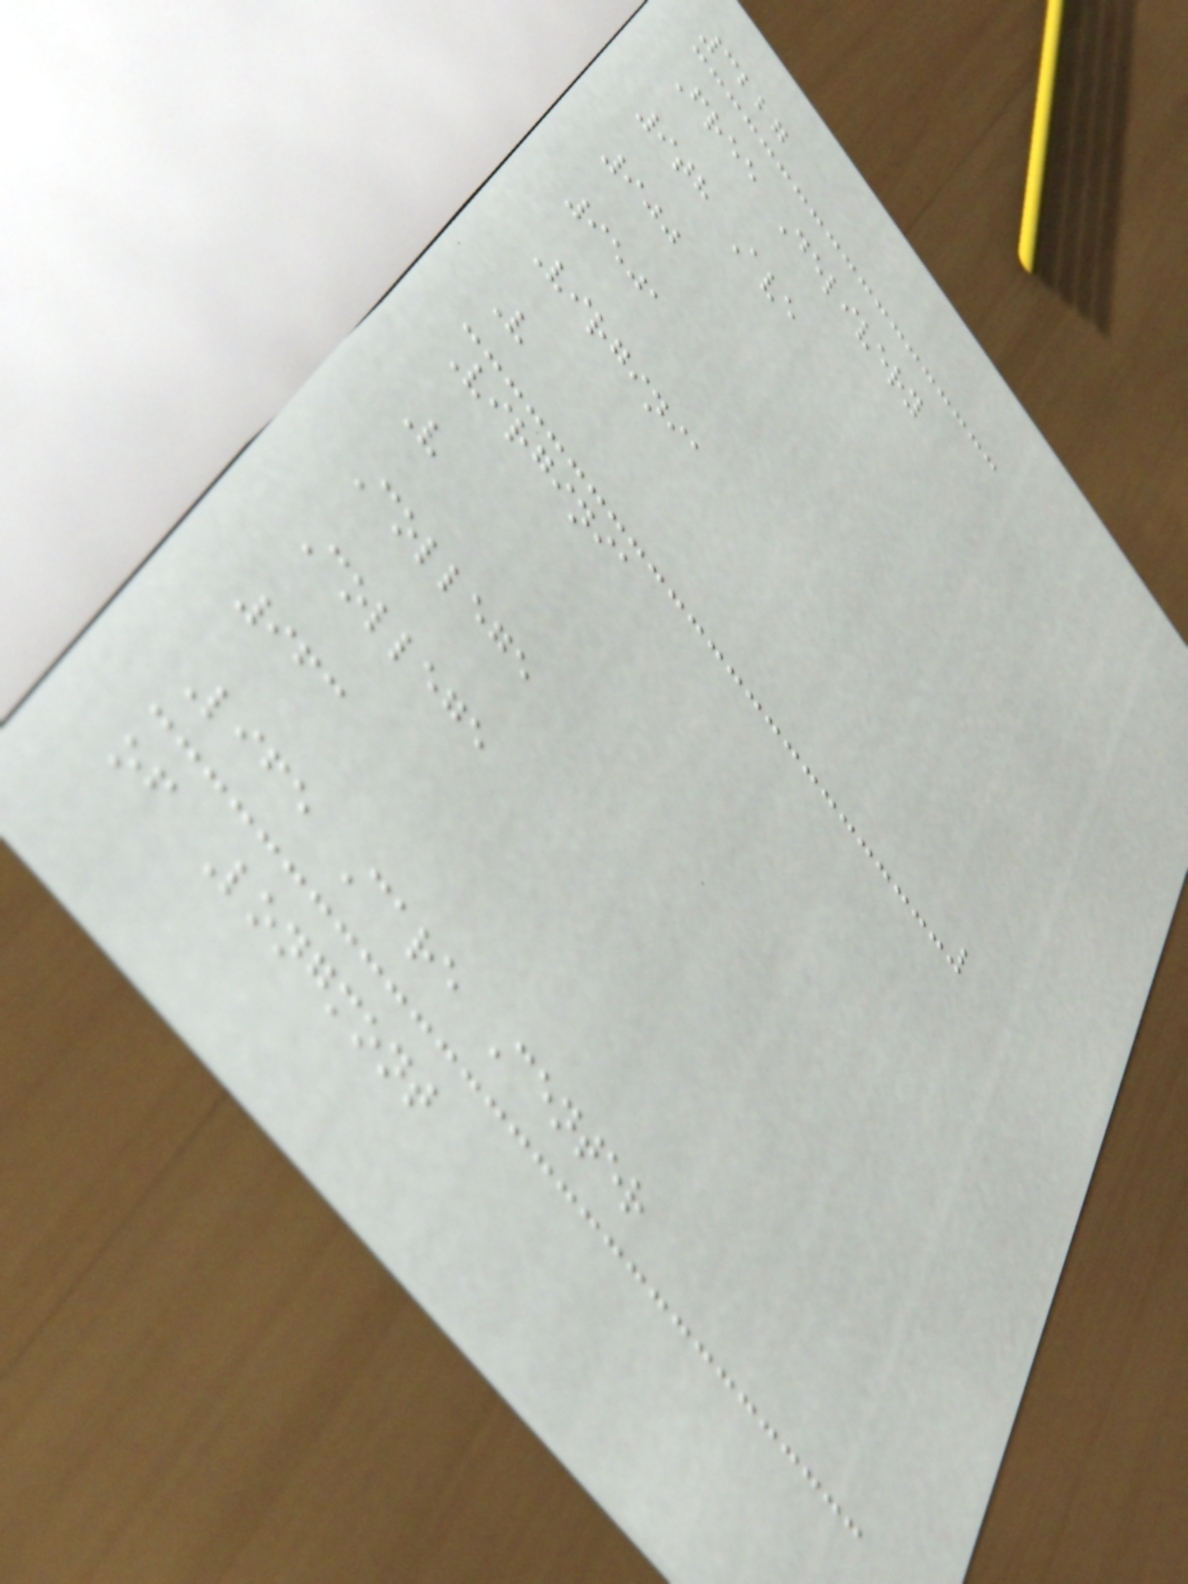3227
Free Delivery
9th Ave
900
9501
Virginia
V
Virginia
V
College
College
963
Life Care Center
of Longmont
